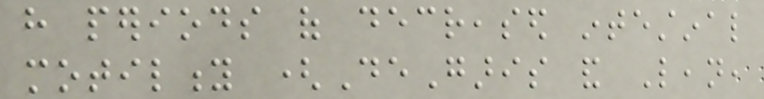have periods of decreased intestinal
motility (DeGaris and Lean,
